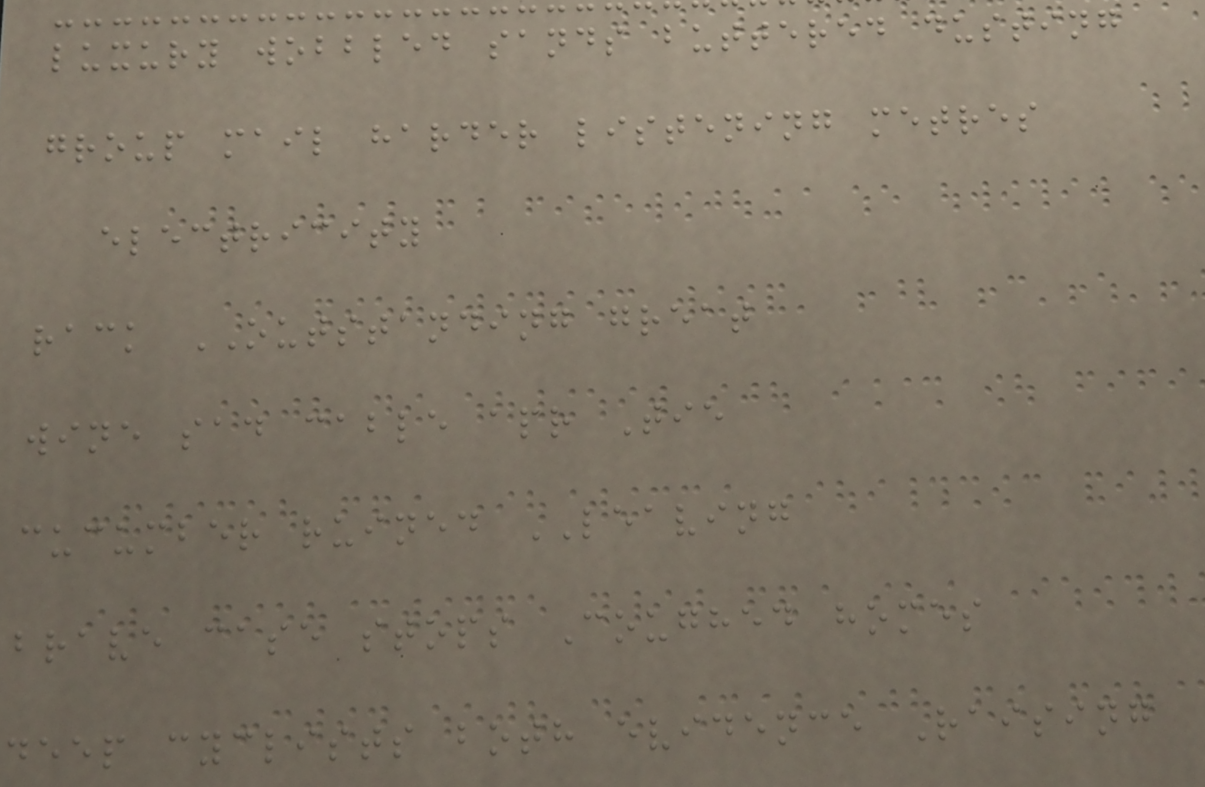luxury wobbled sands buttered dusting
group mail harder listening metres
electricity
rack OUTSTANDING great
wine sad cable apr Tie
cucumber ruined LEAVING
brave case stops Coughed homes
deep cyclists both evidence Raising
